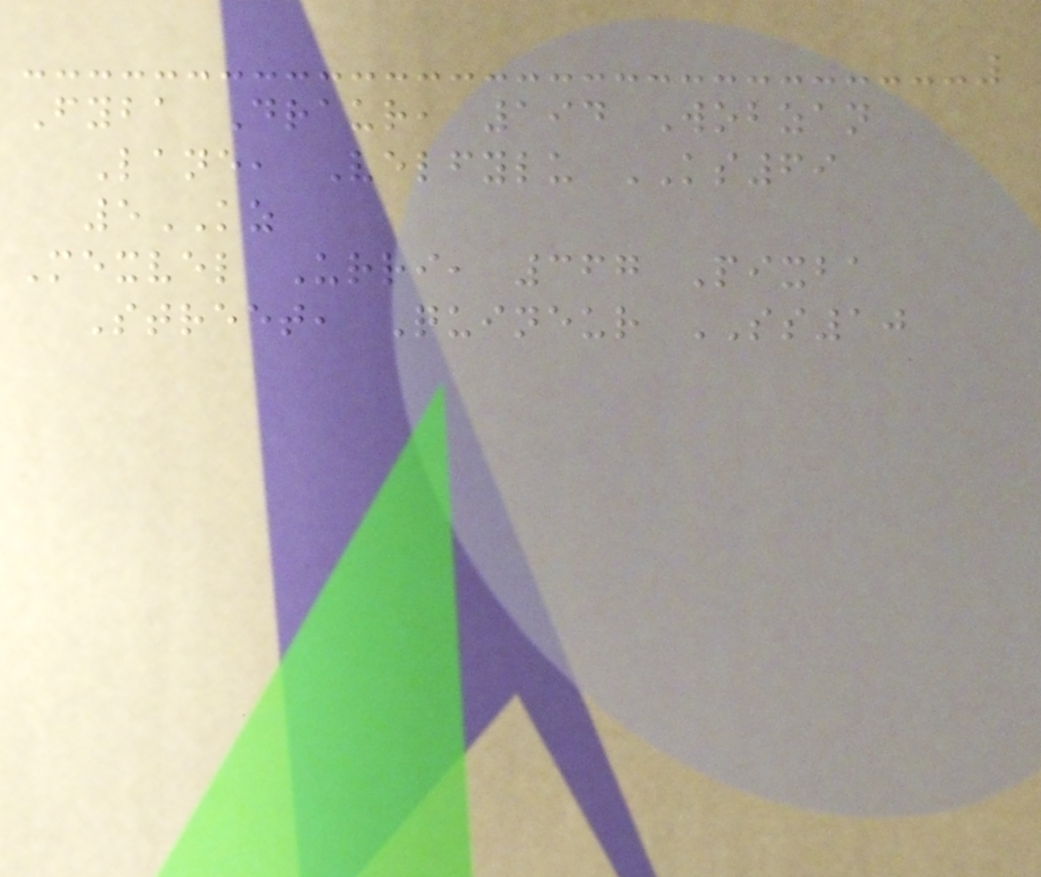Fyba Draur, 194 Wobzan
Lane, Velfylu KS69
5KZ
Mexvel Urri, 367 Pixba
Street, Quineur SS10
